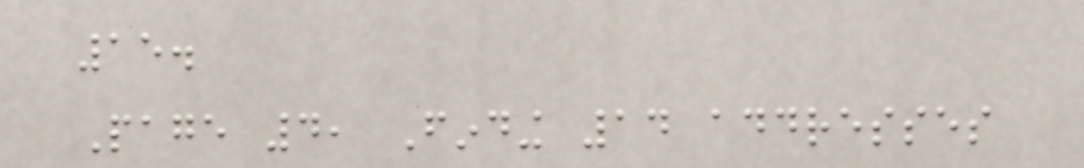15.
Page 4, Finding 14 addresses
